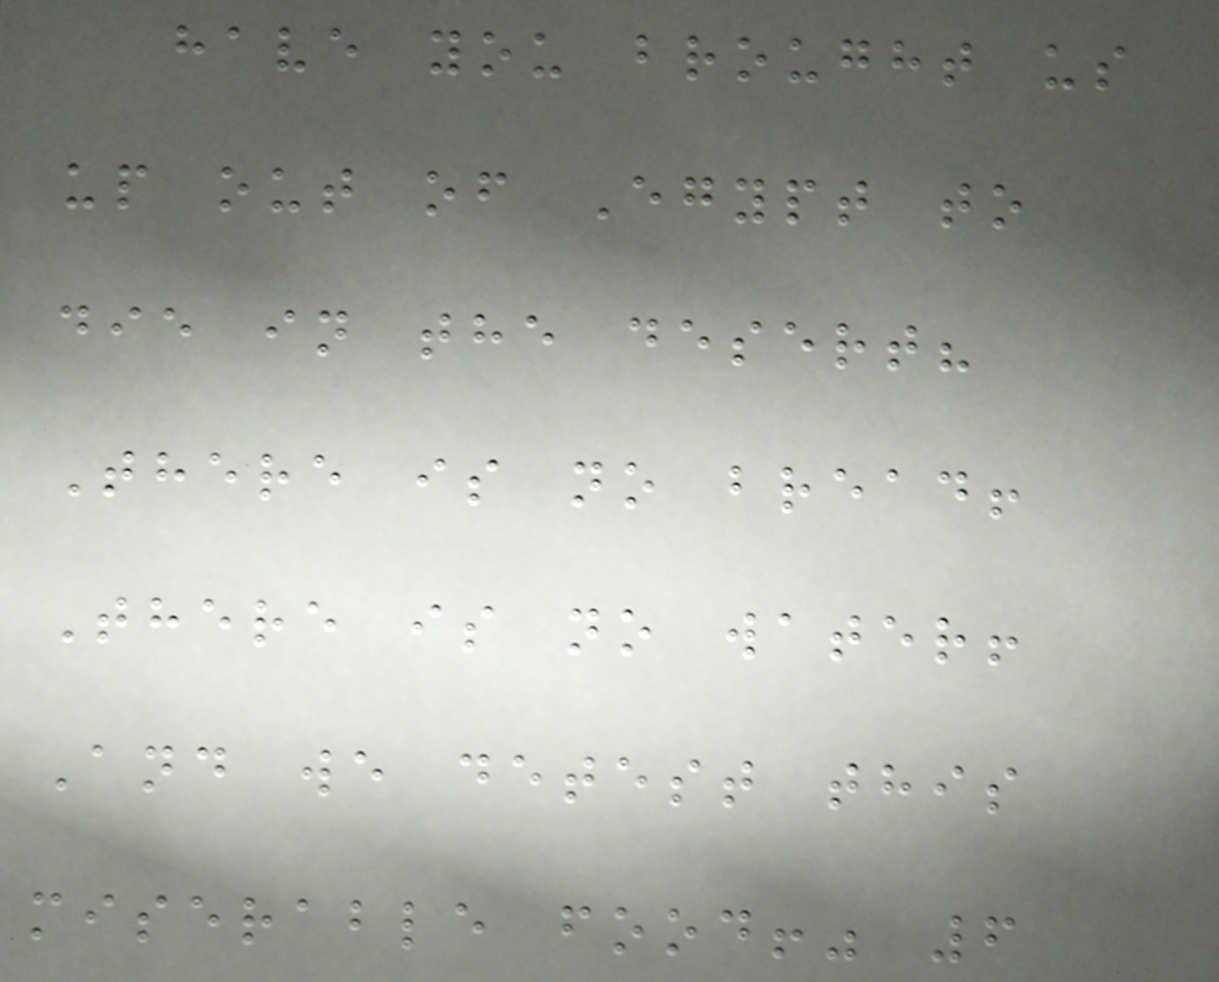have you brought us
up out of Egypt to
die in the desert?
There is no bread!
There is no water!
And we detest this
miserable food!" 6
